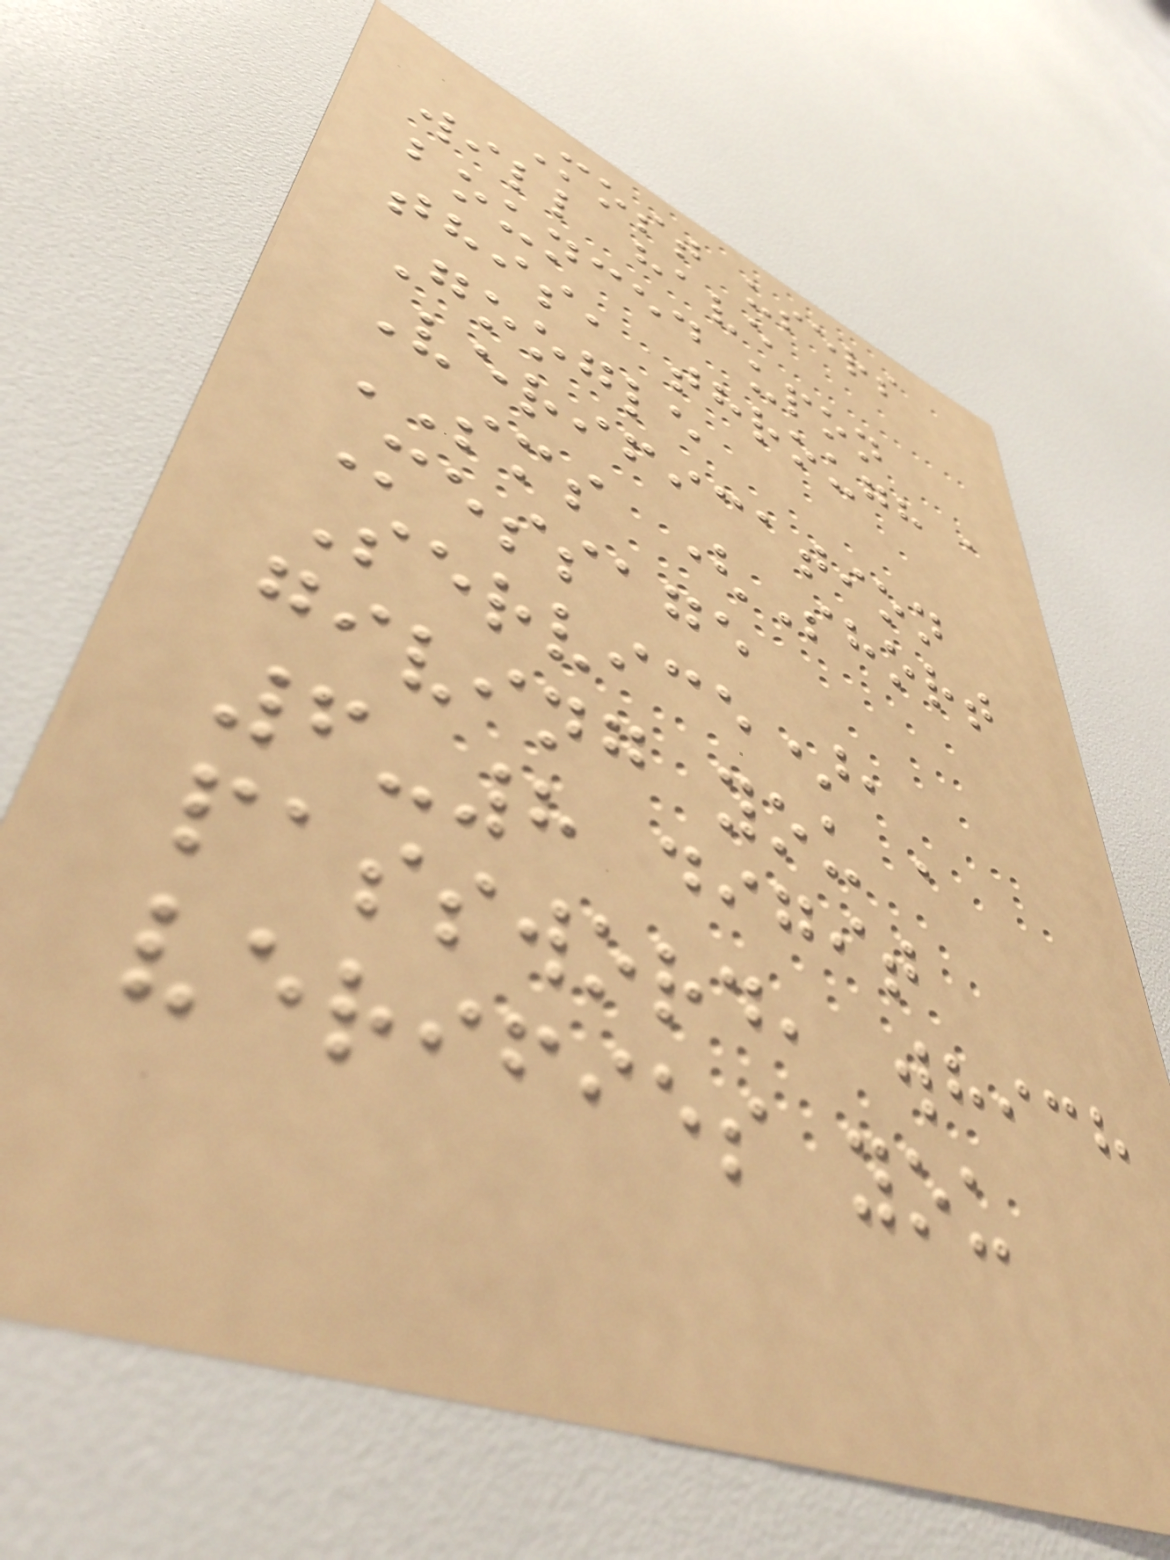Most users
will have
bounced upon
this, through a
Google
Verification
SMS (Short
Message
Service),
giving you a
6-8 digit
password, which
verifies you
